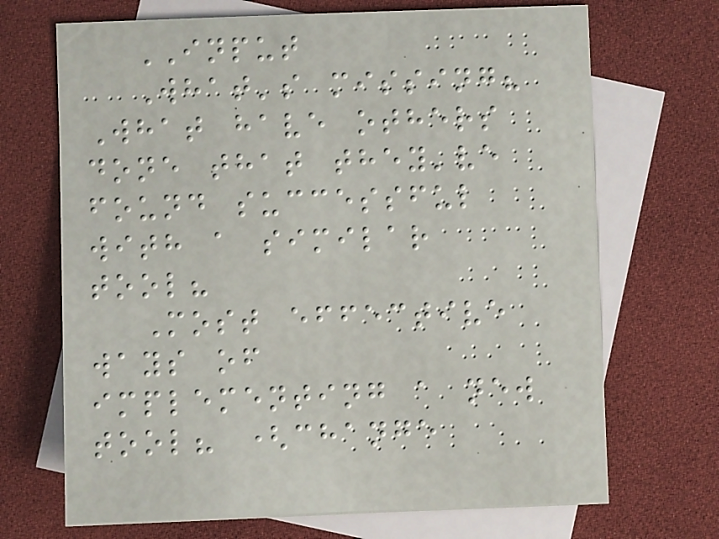INPUT
What's missing?
What have others
done that they've
found successful
with a similar
tool?
Most effective
ways of
implementing a new
tool? (change
